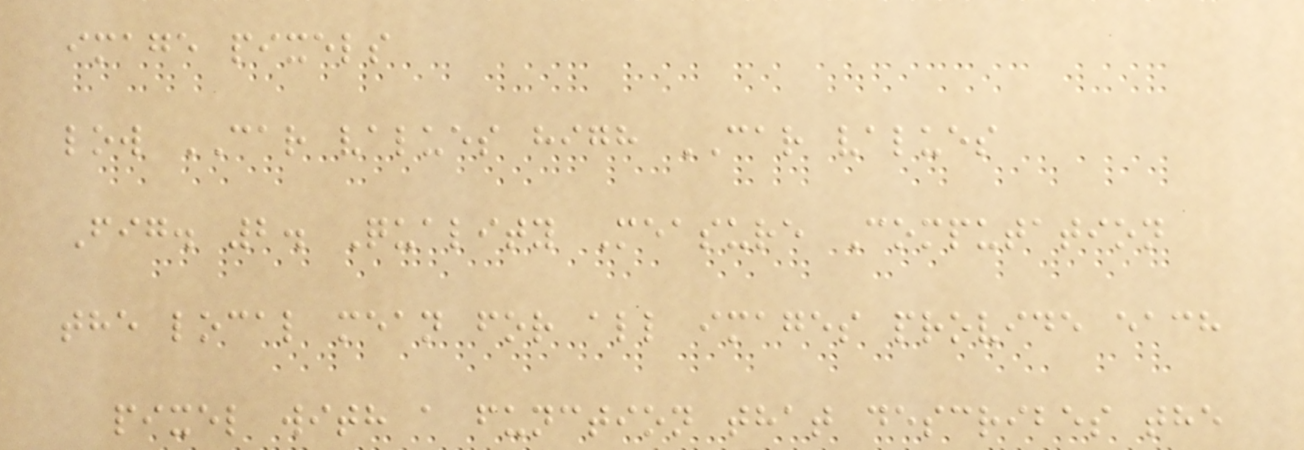image pixels
low CAR values high CAR values
Fig. 2. Quality Measure Computation
the local mean for all images provide each
pixel with a function that describes the
